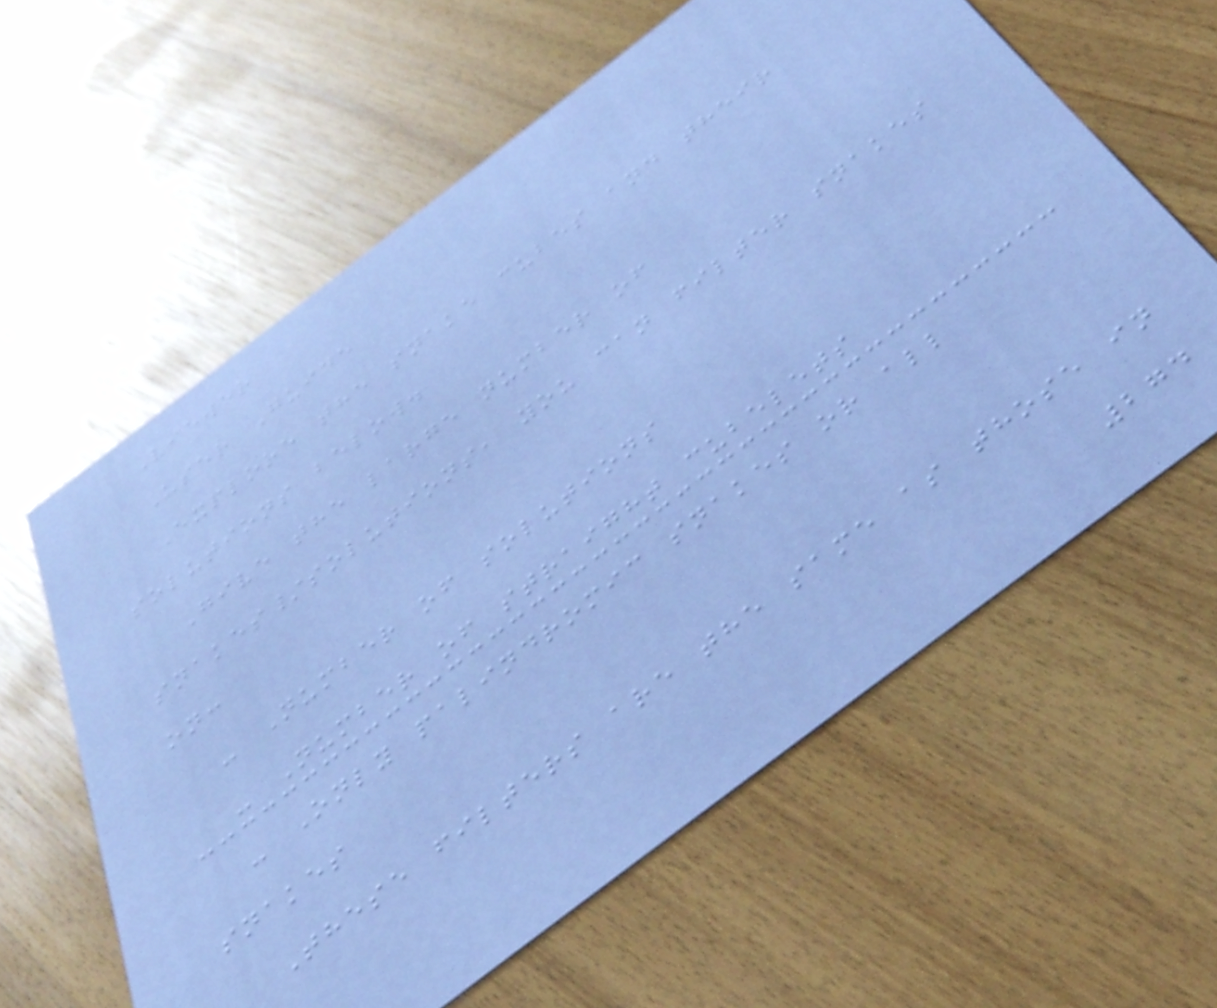Viewer
User Guide
Explore the snake cubes and their
solutions below.
Give the large number of
snakes/solutions, you can filter snakes
on:
- Number of solutions
- Number of straight cubelets
- Only palindromic snakes or all
snakes
These filters are the same as those in
274
